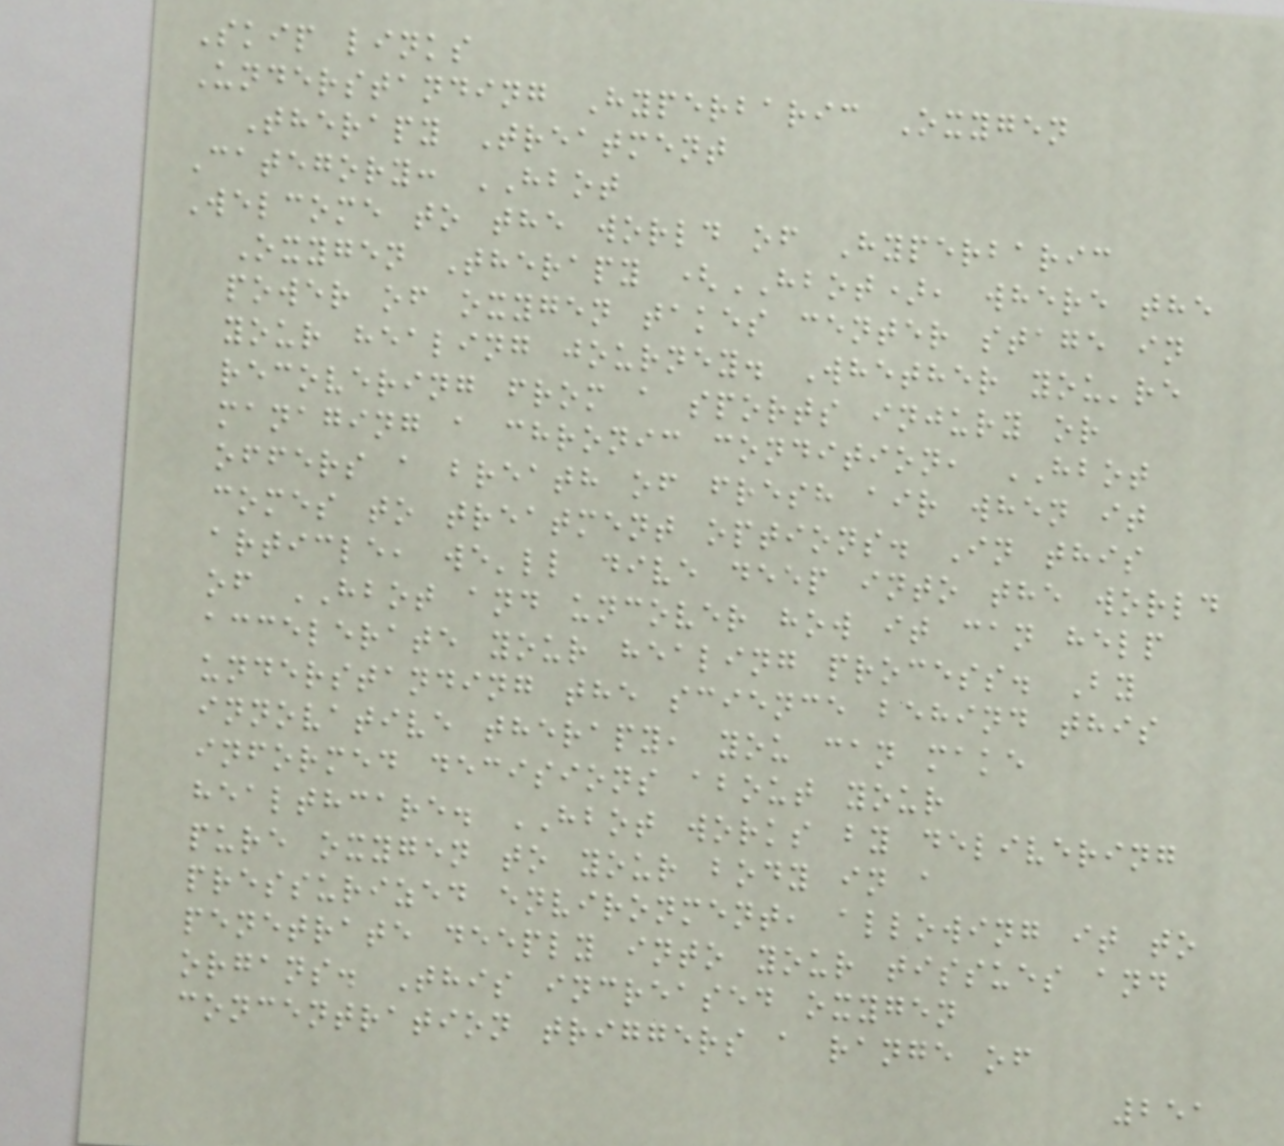Skip links
Understanding Hyperbaric Oxygen
Therapy Treatment
Category: HBOT
Welcome to the world of Hyperbaric
Oxygen Therapy (HBOT), where the
power of oxygen takes center stage in
your healing journey. Whether you're
recovering from a sports injury or
managing a chronic condition, HBOT
offers a breath of fresh air when it
comes to treatment options. In this
article, we'll dive deep into the world
of HBOT and uncover how it can help
accelerate your healing process. By
understanding the science behind this
innovative therapy, you can make
informed decisions about your
healthcare. HBOT works by delivering
pure oxygen to your body in a
pressurized environment, allowing it to
penetrate deeply into your tissues and
organs. This increased oxygen
concentration triggers a range of
251
